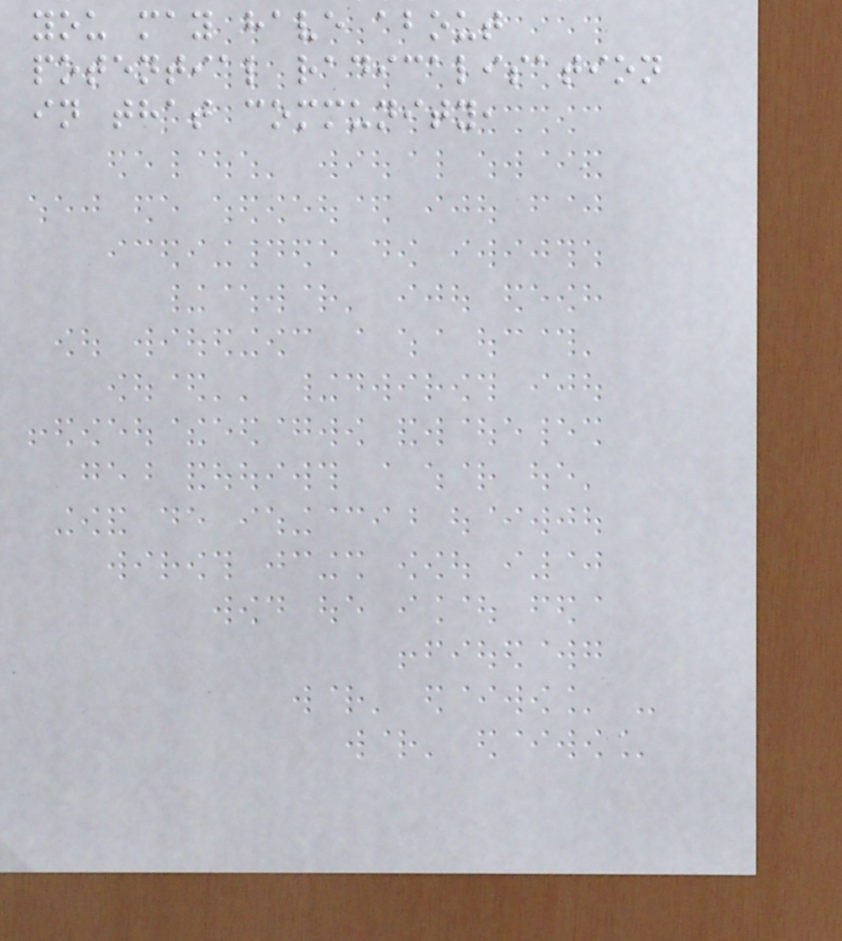you may have about
potential radicalisation
in that community,
